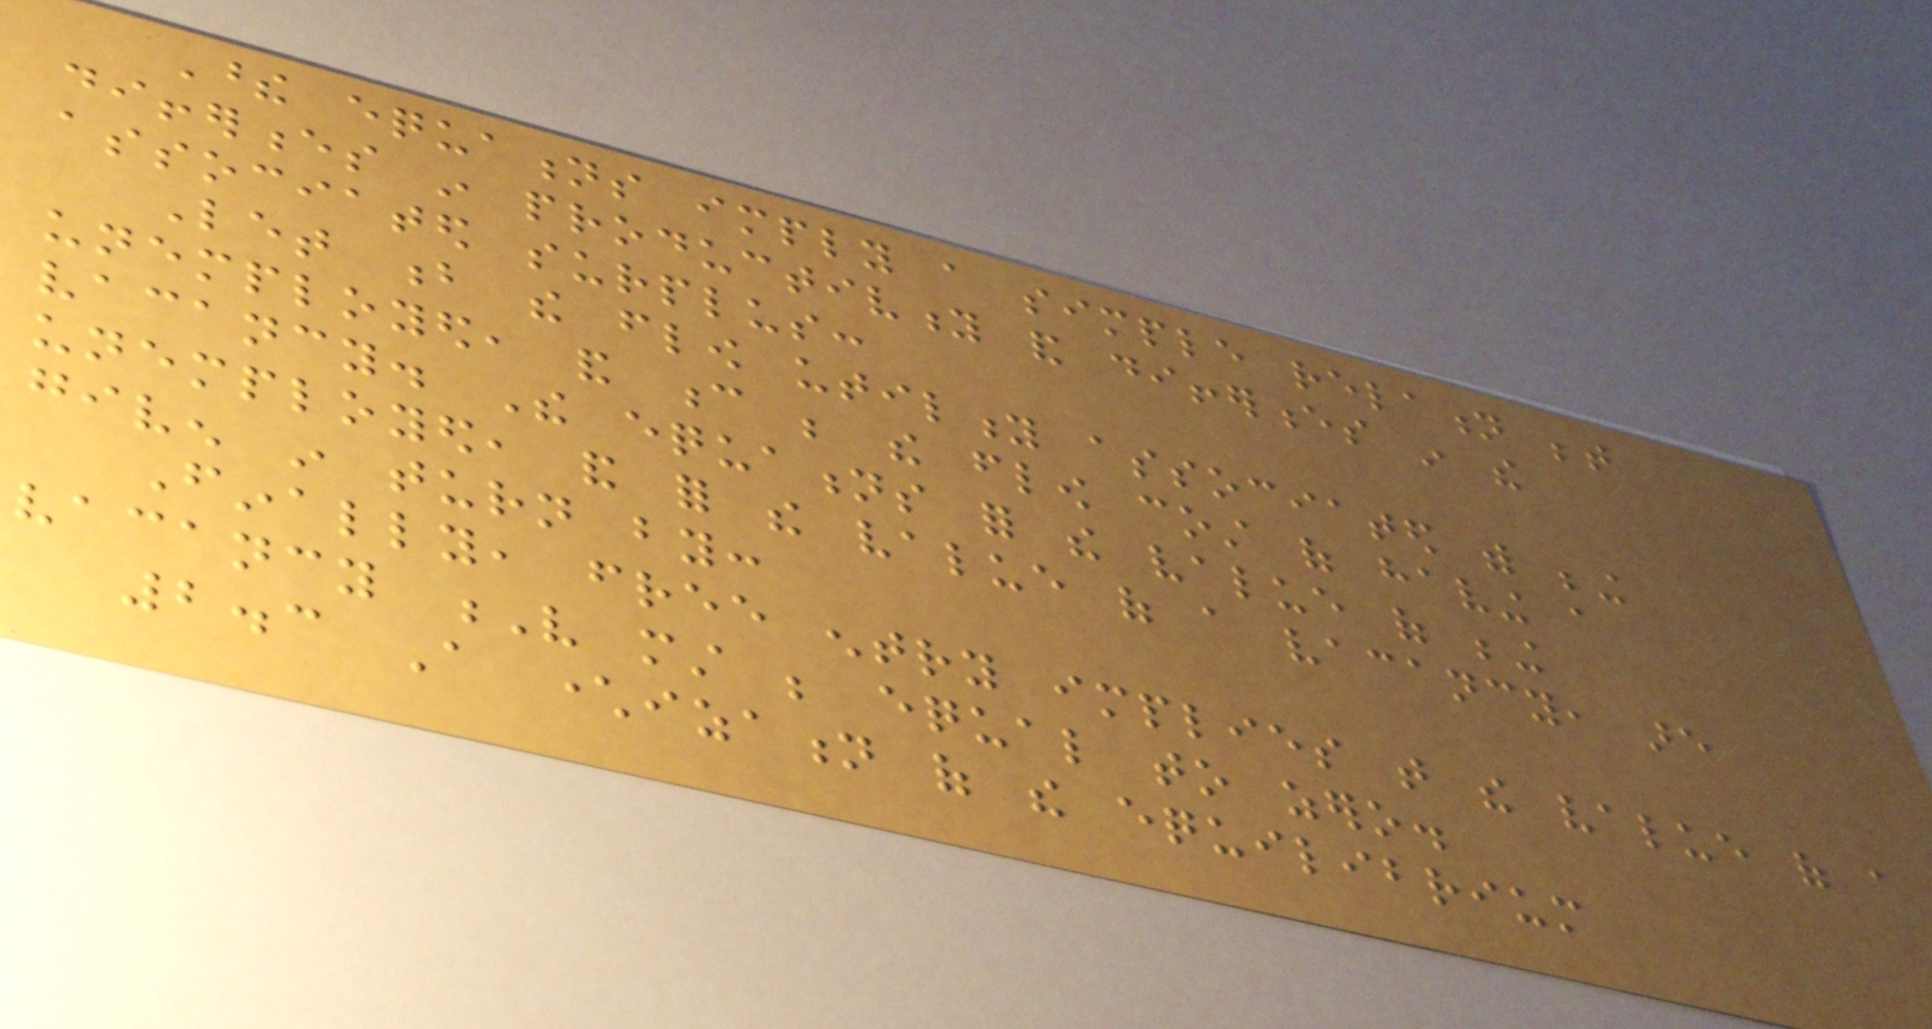These equations imply a simple relation between
differences in productivity and differences in the
associated surplus:
Let b the flow utility associated with being
unemployed, and c be the flow cost of having a
vacancy. The equations for the value of being
unemployed, and for the value of a vacancy, are
given in turn by:
Finally, free entry implies that the value of a
vacancy V must be equal to zero.
2.3 A characterization of the equilibrium
